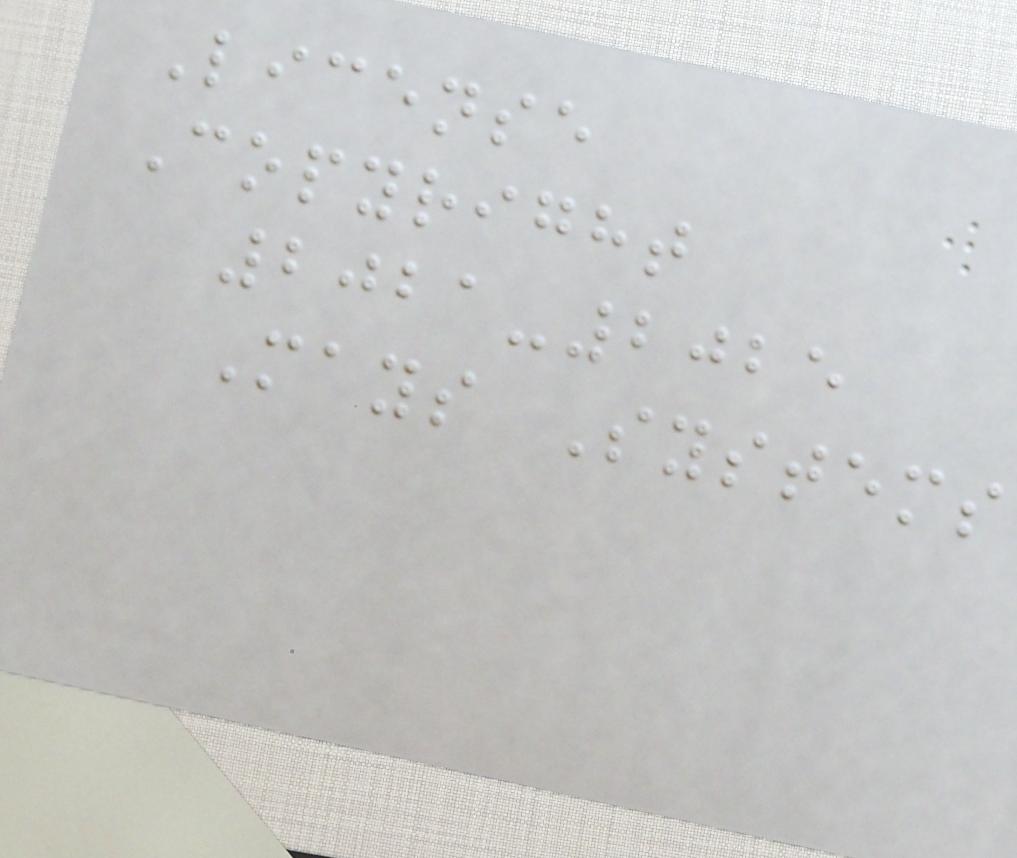License
Copyright
2021-2025
Mays Systems
